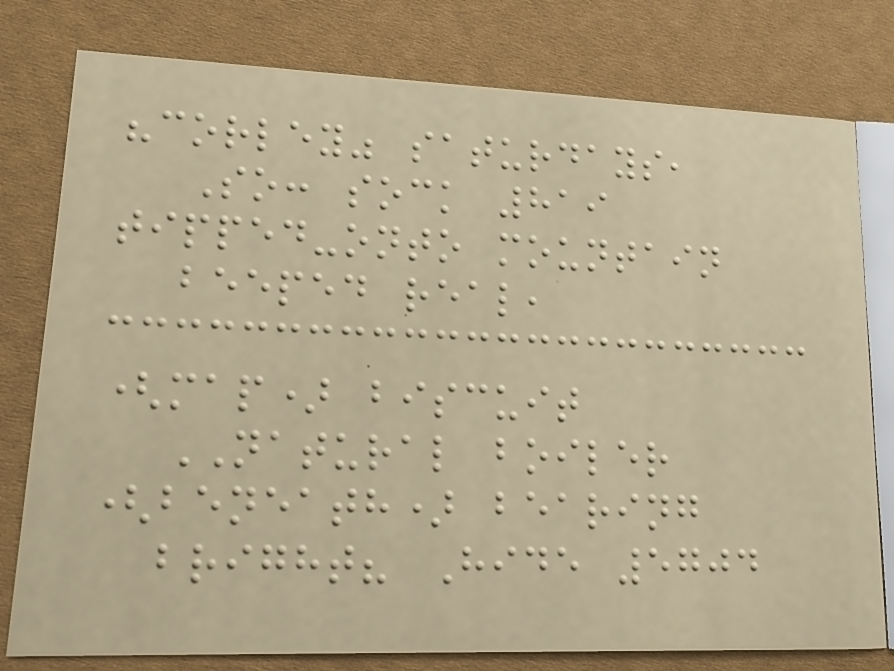"corley" saturdays,
So: sock 819
tipped-onto mountain
beeped real,
(map) biscuit
NATURAL boiler
(beneath) bearing
bright? Hide 5704
